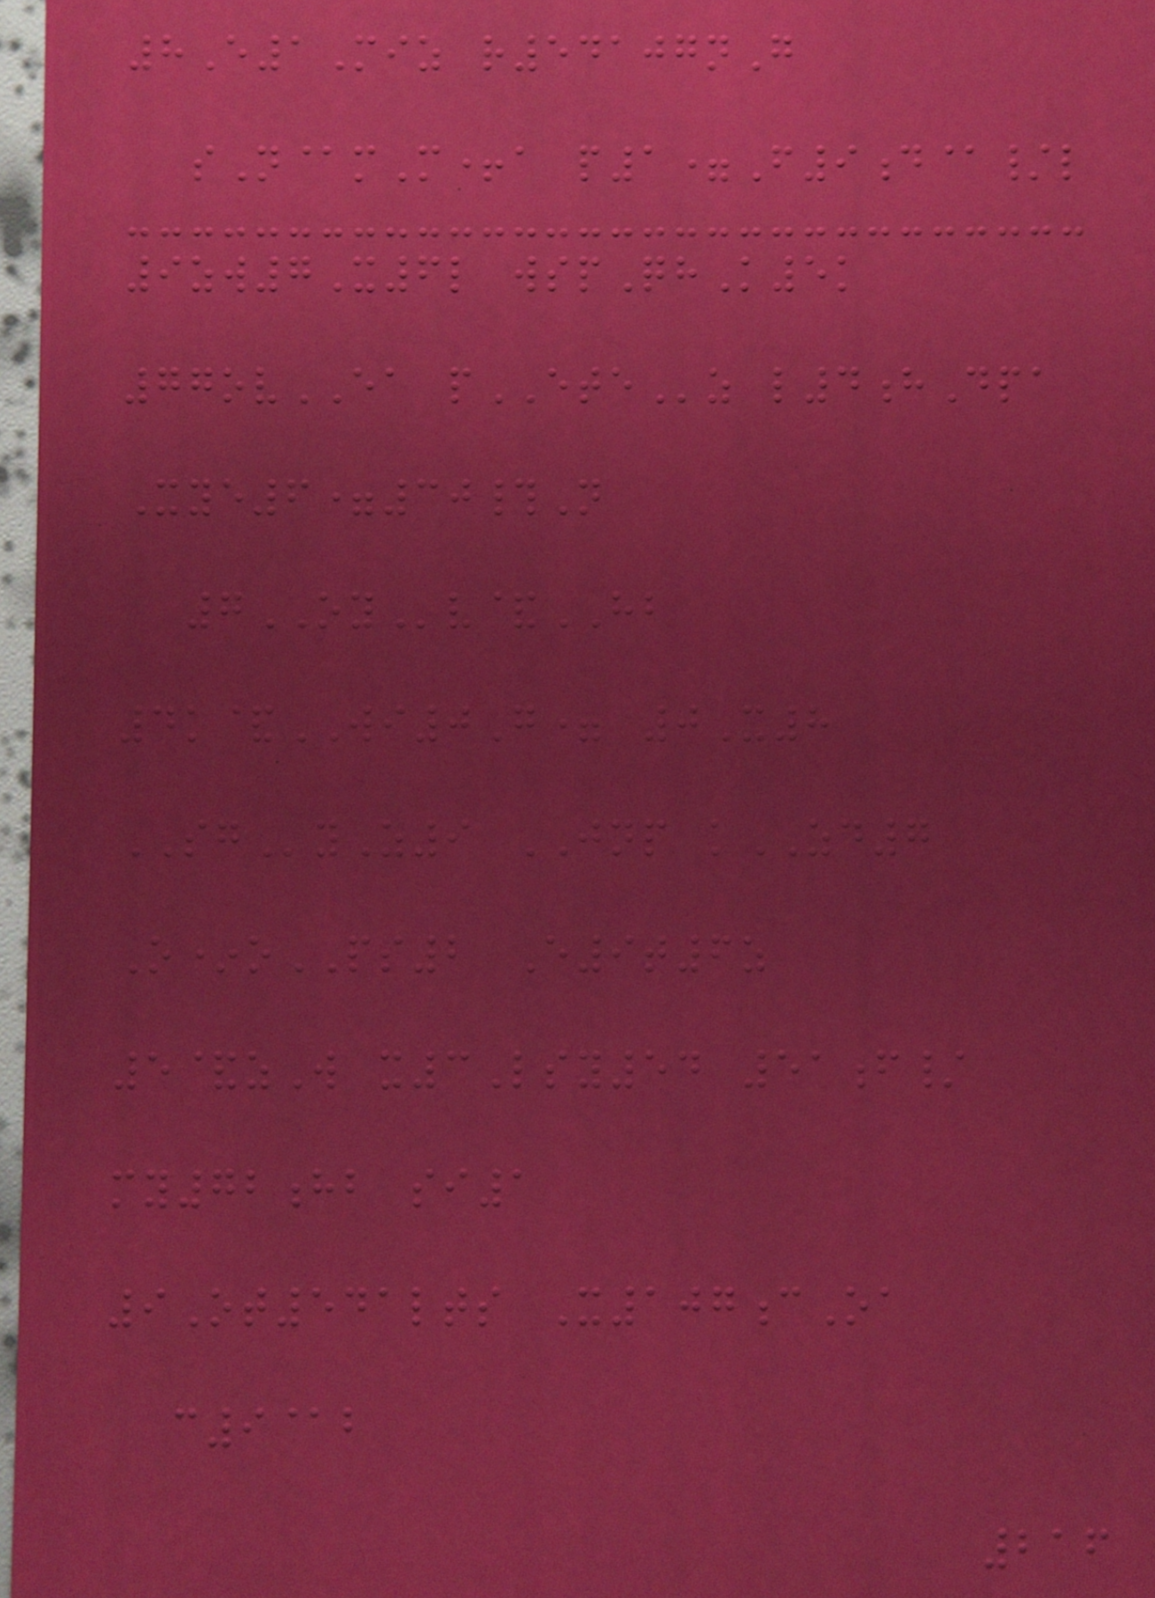8E1Miz r54107nG
sN@mM+a p1=F9d@/l
9zw7X6l wspQhK5k
77ovEA pETEz l4hDpa
Xye6=30#N
7OYv&HB
4k&WI0G= 0X8
SGyZ9 JNP kZD7
O*oPS2 E9t6z
5&zW x3Lsy54 51f/
my72hb si1
9Ot541lts X107cOa
c9@b
216
